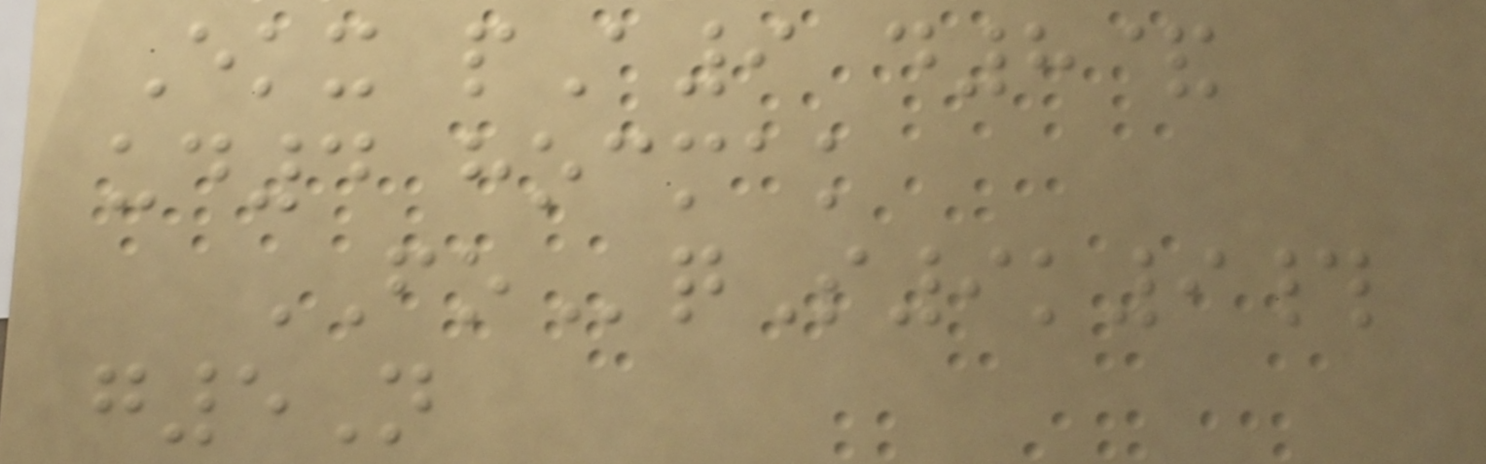Ekx pA9 d8&
ud4 hocmak
FOqS9k9#
g5N
